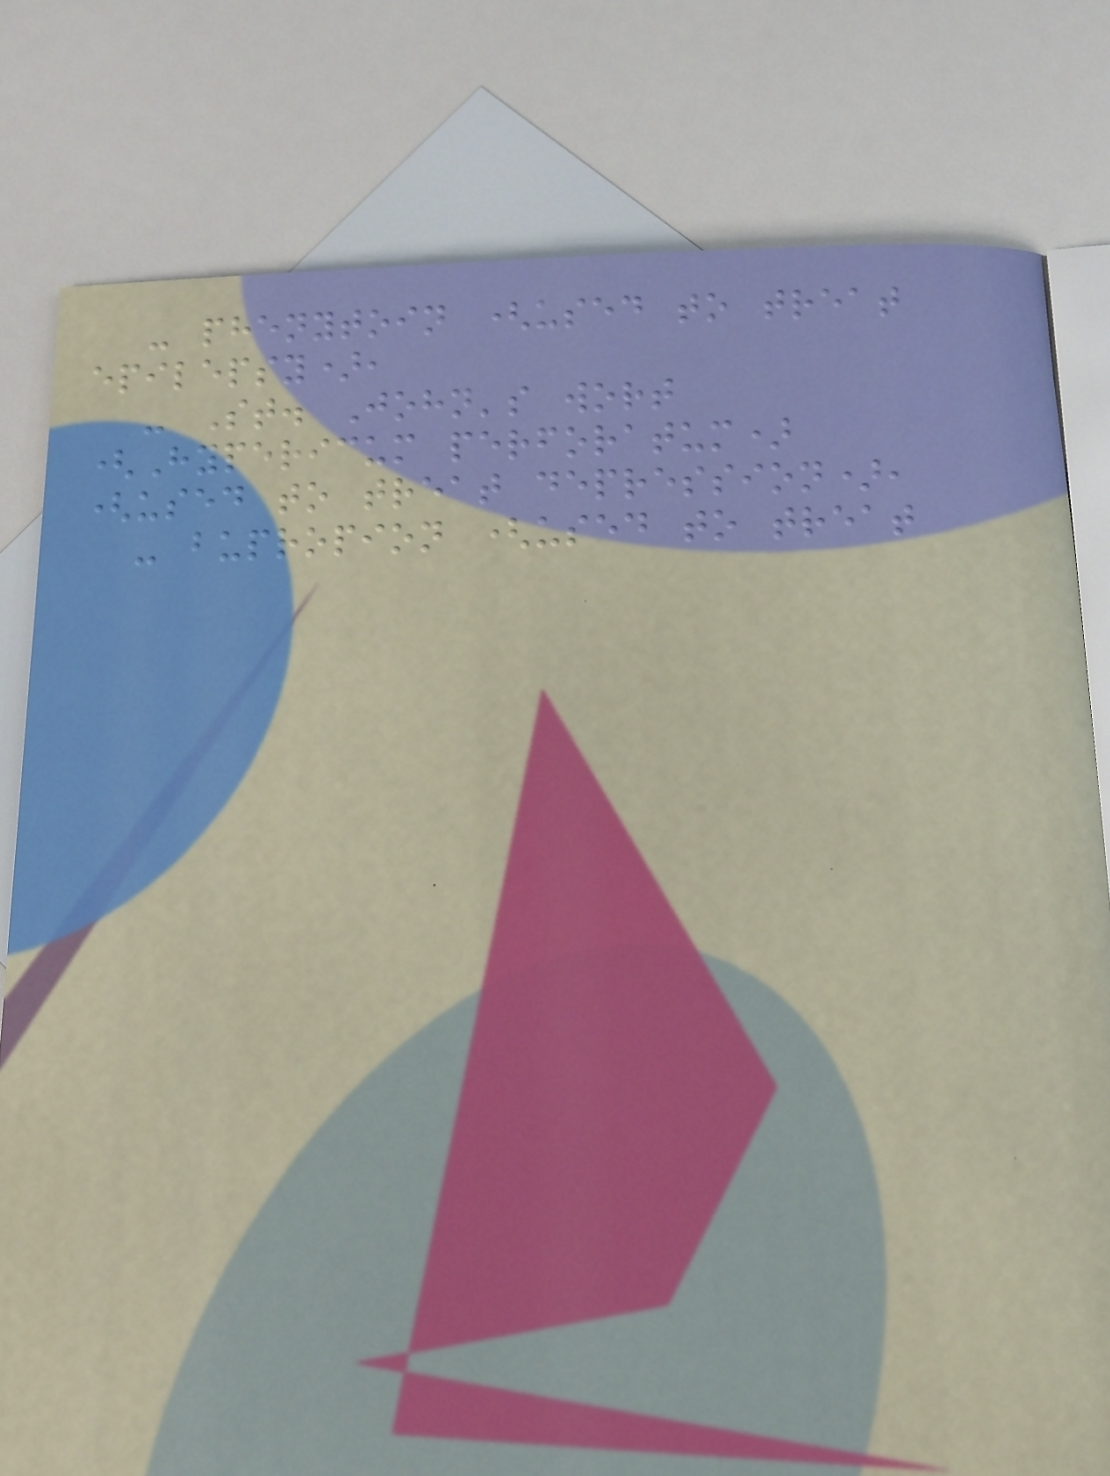- phenytoin (used to treat
epilepsy),
- St. John's wort
(Hypericum perforatum)
(used to treat depression),
- bupropion (used to treat
